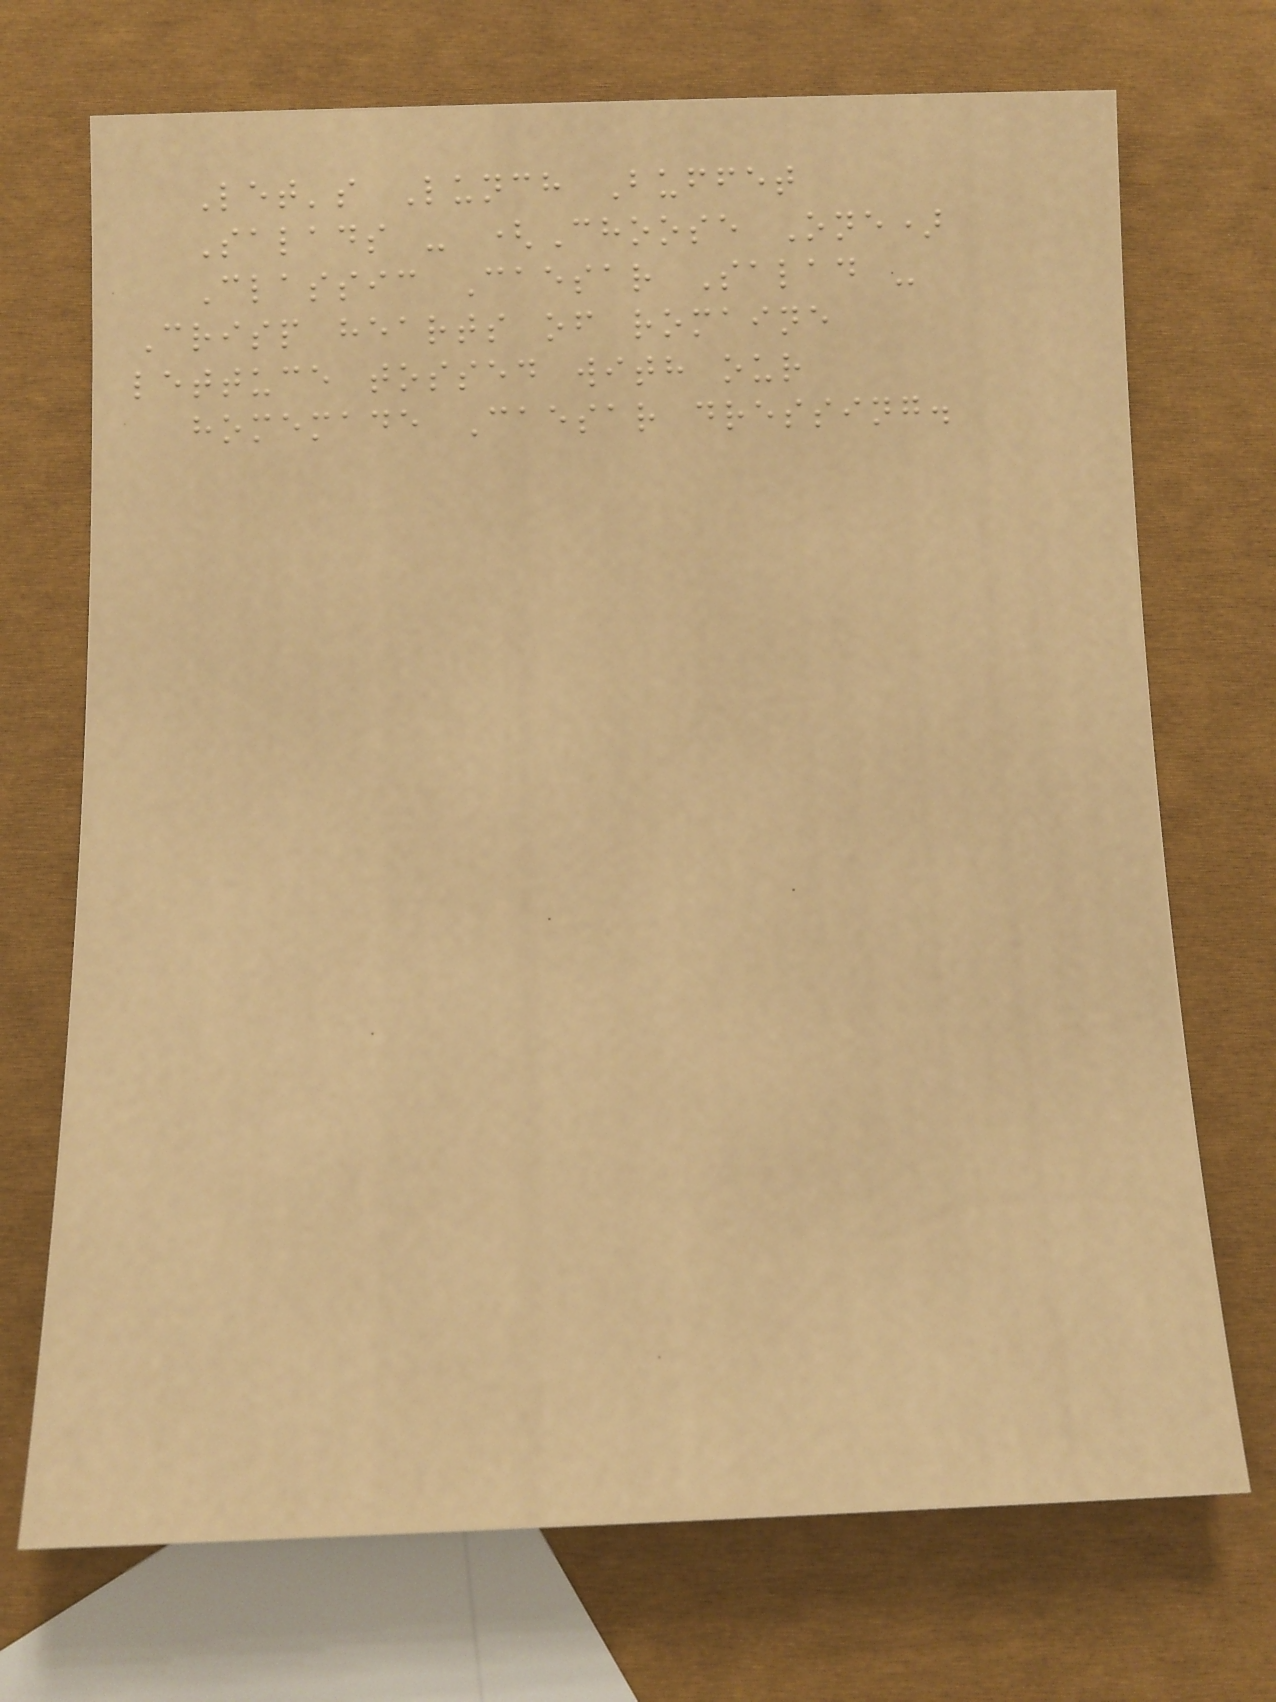Let's Lunch Buffet
Salads - (Choose One)
Classic Caesar Salad -
Crisp hearts of romaine
lettuce tossed with our
homemade Caesar dressing.
